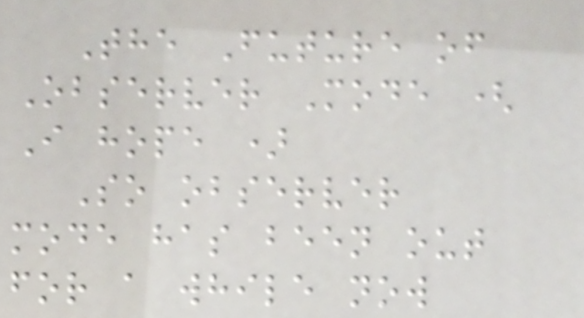The Future of
Observer Mode (
I hope )
So observer
mode has been out
for a while now
